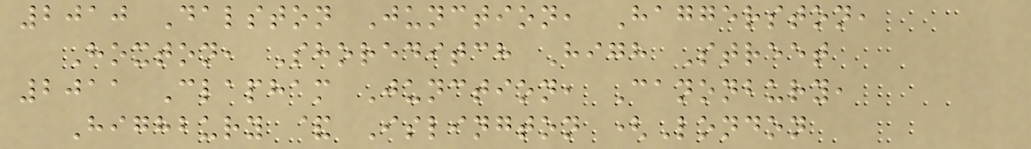2010 Dalston Junction, Haggerston,
Hoxton, Shoreditch High Street
2011 Clapham Junction, Canonbury,
Highbury & Islington (London
